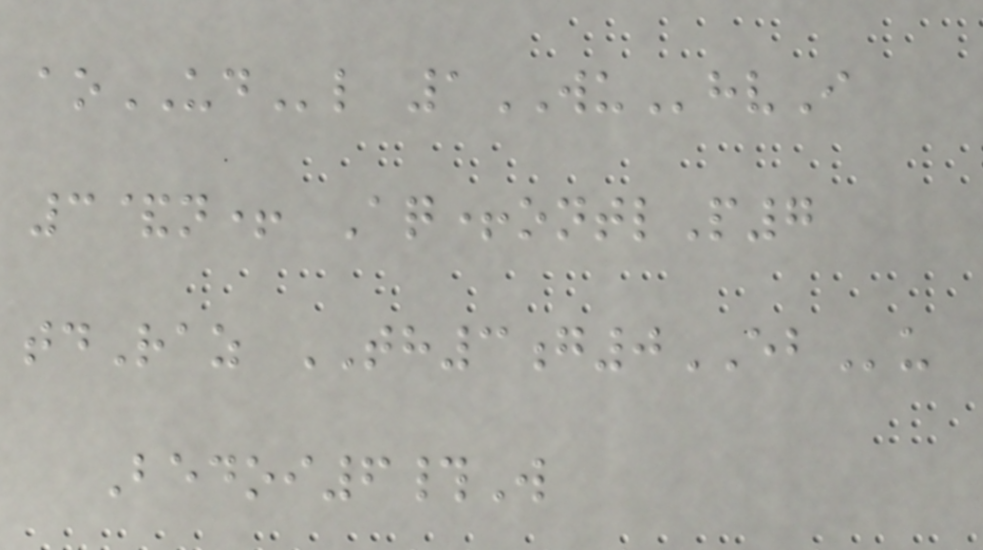aoUDl 1WUhvI
3&n+ Aq+ontlP7
tdRaz TH3g0EBu
Bedoi6#W
